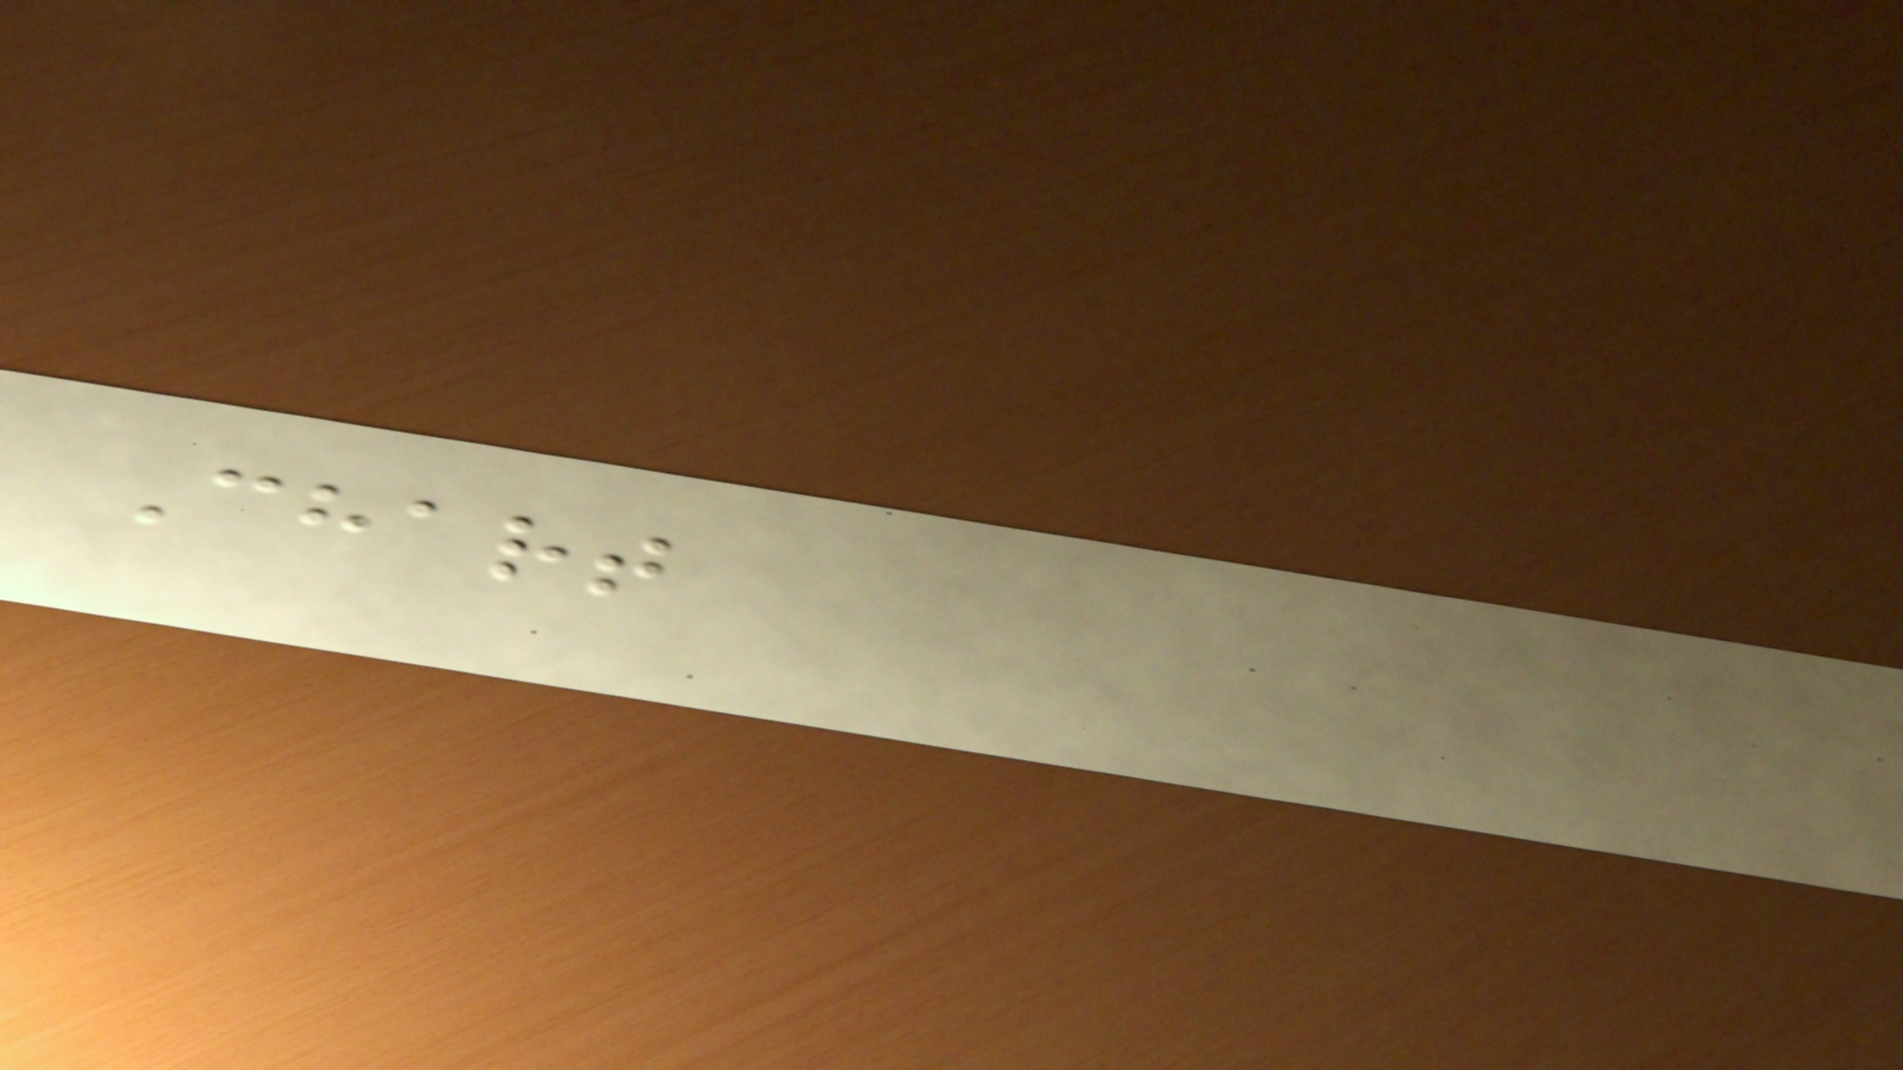Chart
